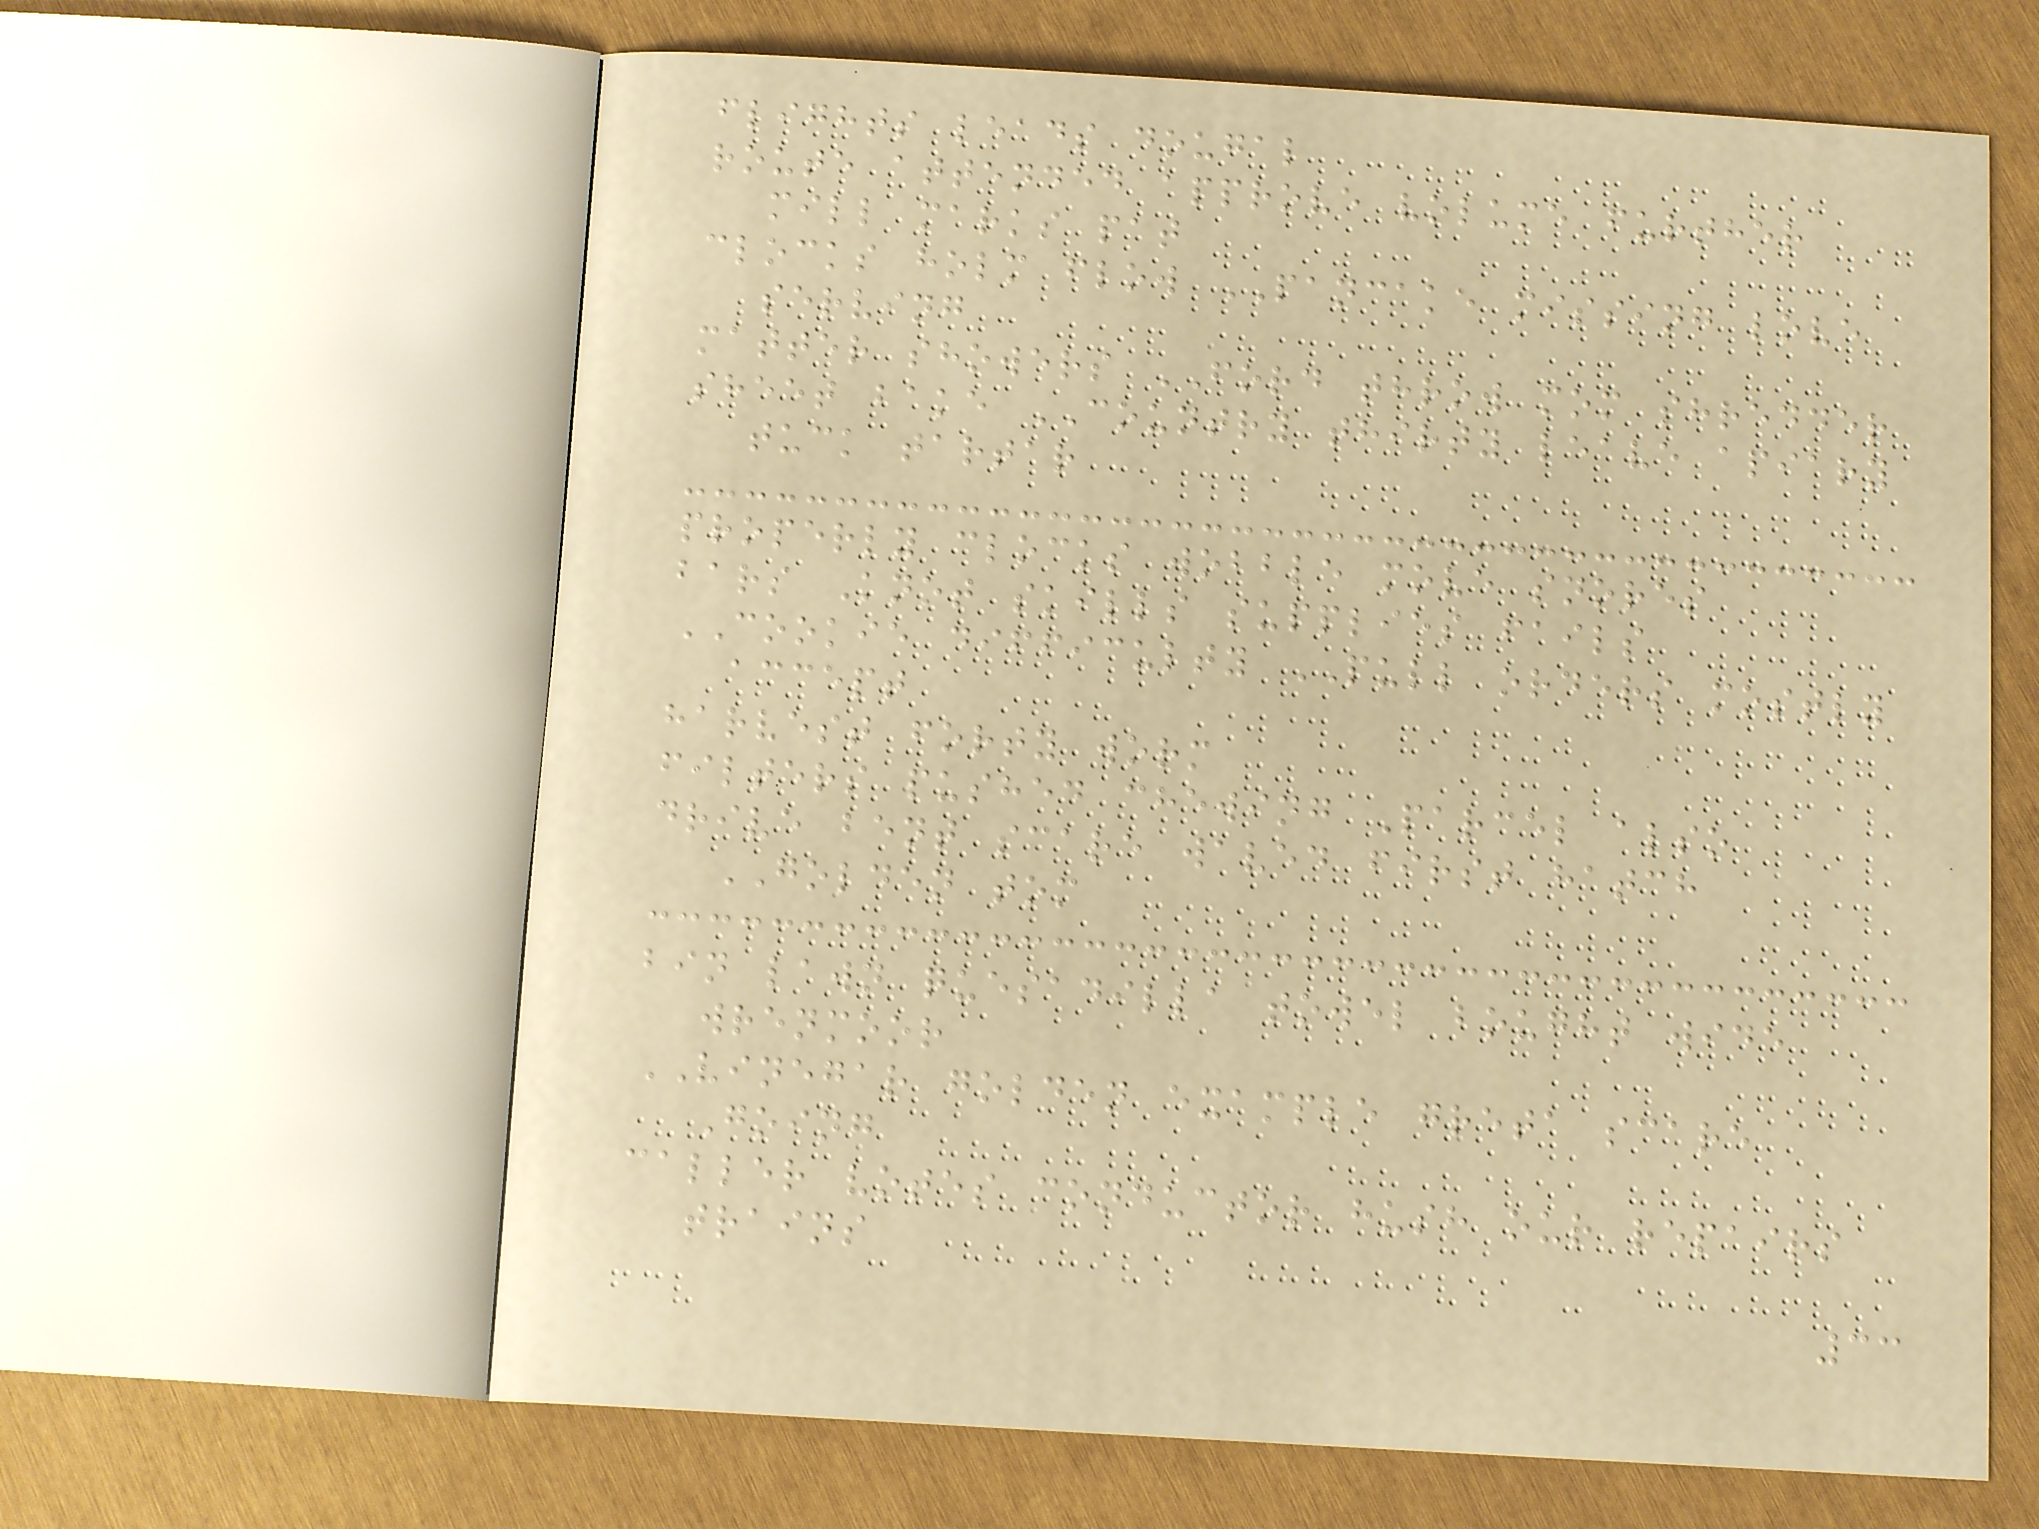flights leads dougal
route attended approve volume further
mill marks pat
clocks holm flow PANCAKE missing love
serving
matter showers FORD throw mom shredder
sheet bake COUNTRY thirty leave apiary
tuck tartar
properly clocks wobble move snores
bars Knot skills supplies fails
COOKIE difficulty PULL orders mostly
accept
harvest forty worm
filters pushed chewing Parcel also
drive bent scare waved first hatch
GOLDEN tom
bin lawn quesadilla towel bought wide
wrenmoor
VINEGAR golden example greta scare
Going
caller votes conductor hush our repairs
trains
33
